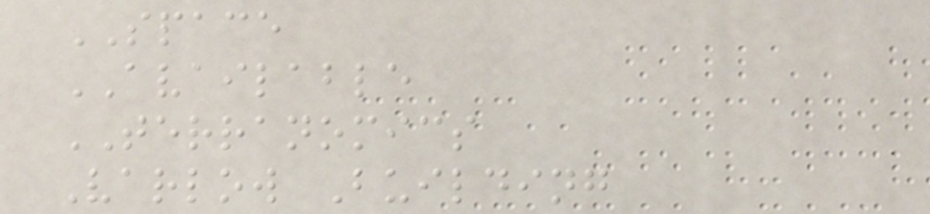SPACE
AVAILABLE
TERRANOMICS
Varlow Building
